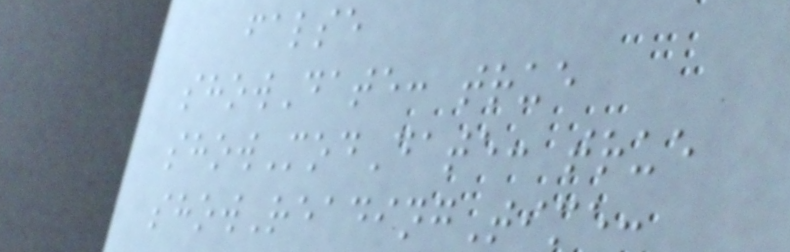false
showDate: true
showModDate: true
showReadingTime:
